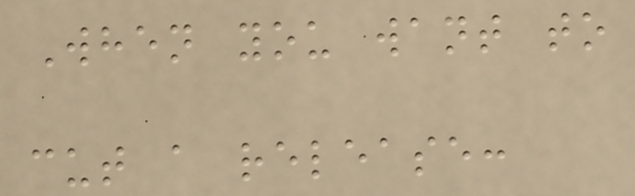When you want to
cut a release:
